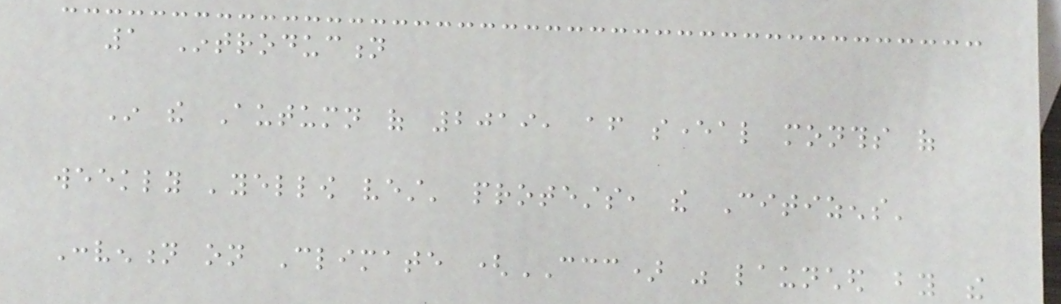1 Introduction
In the Autumn of 2019, after several months of
weekly 'yellow vest' protests, the Citizens'
Convention on Climate (CCC) was launched by the
